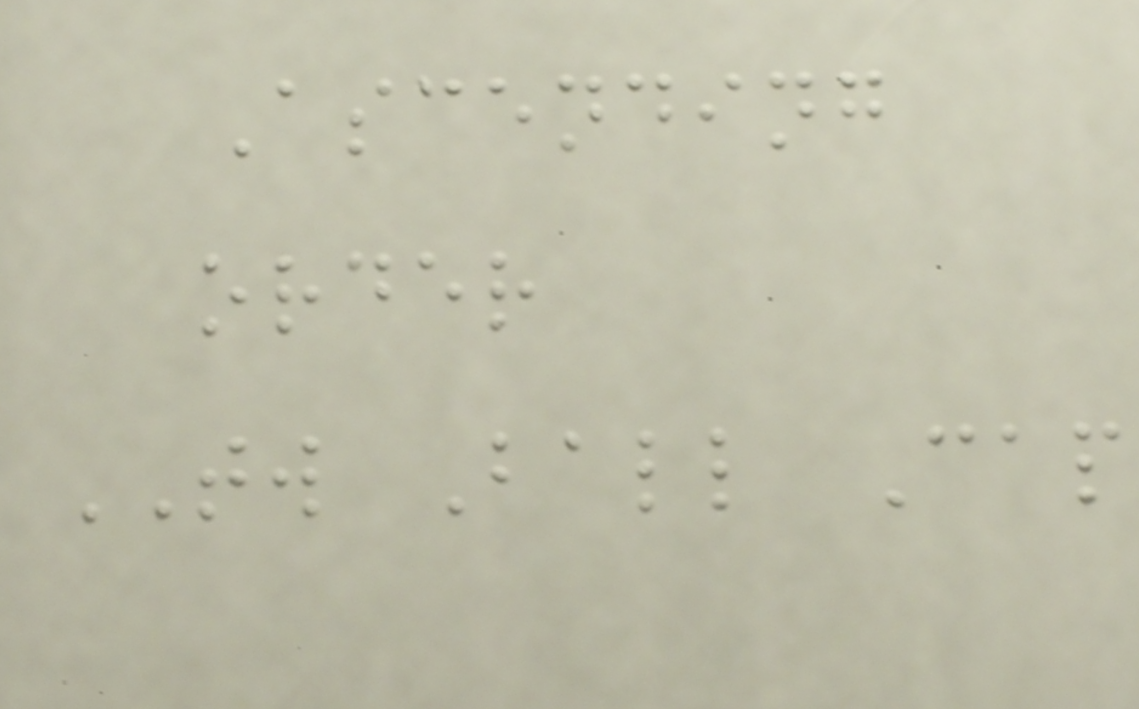Ascending
order
TW Ball Cap
